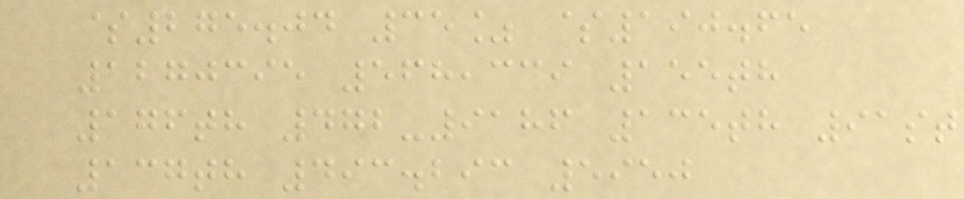$275.04 35% $190.65
1270395 568,339 155th
176th 472-9186 135th 91st
137th 493.293 5950
